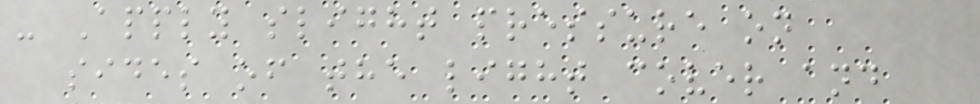- Apply slight pressure on
sides of the light cover and
